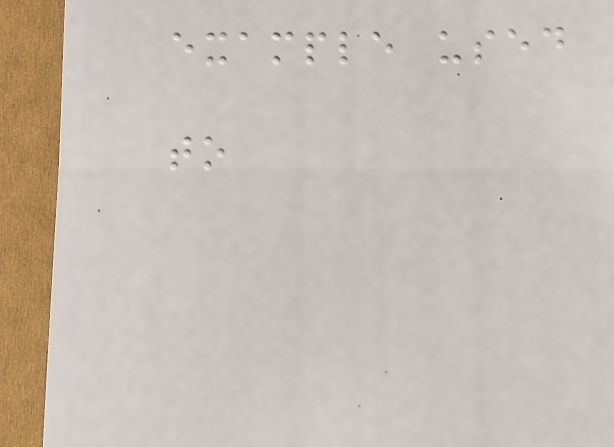example used
to
